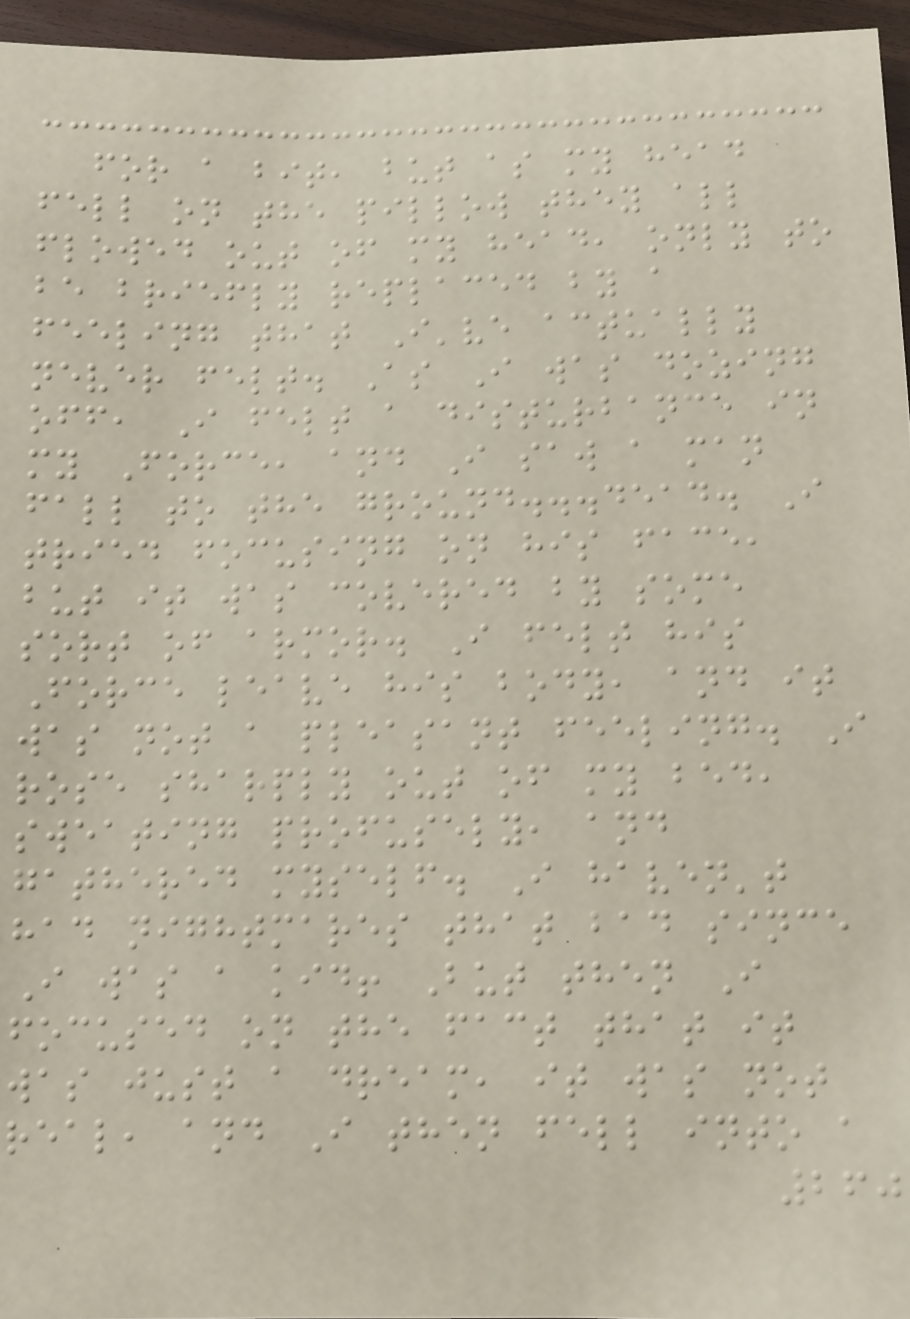for a bit, but as my head
fell on the pillow they all
flowed out of my head, only to
be briefly replaced by a
feeling that I've actually
never felt. As I was dozing
off, I felt a disturbance in
my Force, and I saw a man
fall to the ground...dead. I
tried focusing on his face,
but it was covered by some
sort of armor. I felt his
Force leave his body, and it
was not a pleasant feeling. I
rose sharply out of my bed,
sweating profusely, and
gathered myself. I haven't
had nightmares that bad since
I was a kid! But then I
focused on the fact that it
was just a dream, it was not
real, and I then fell into a
260
